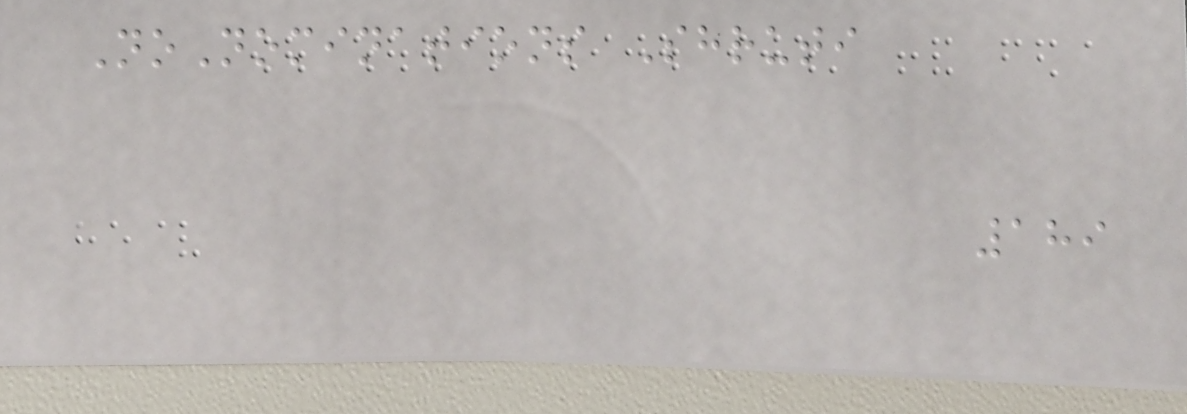NoNominations Shruti
189
